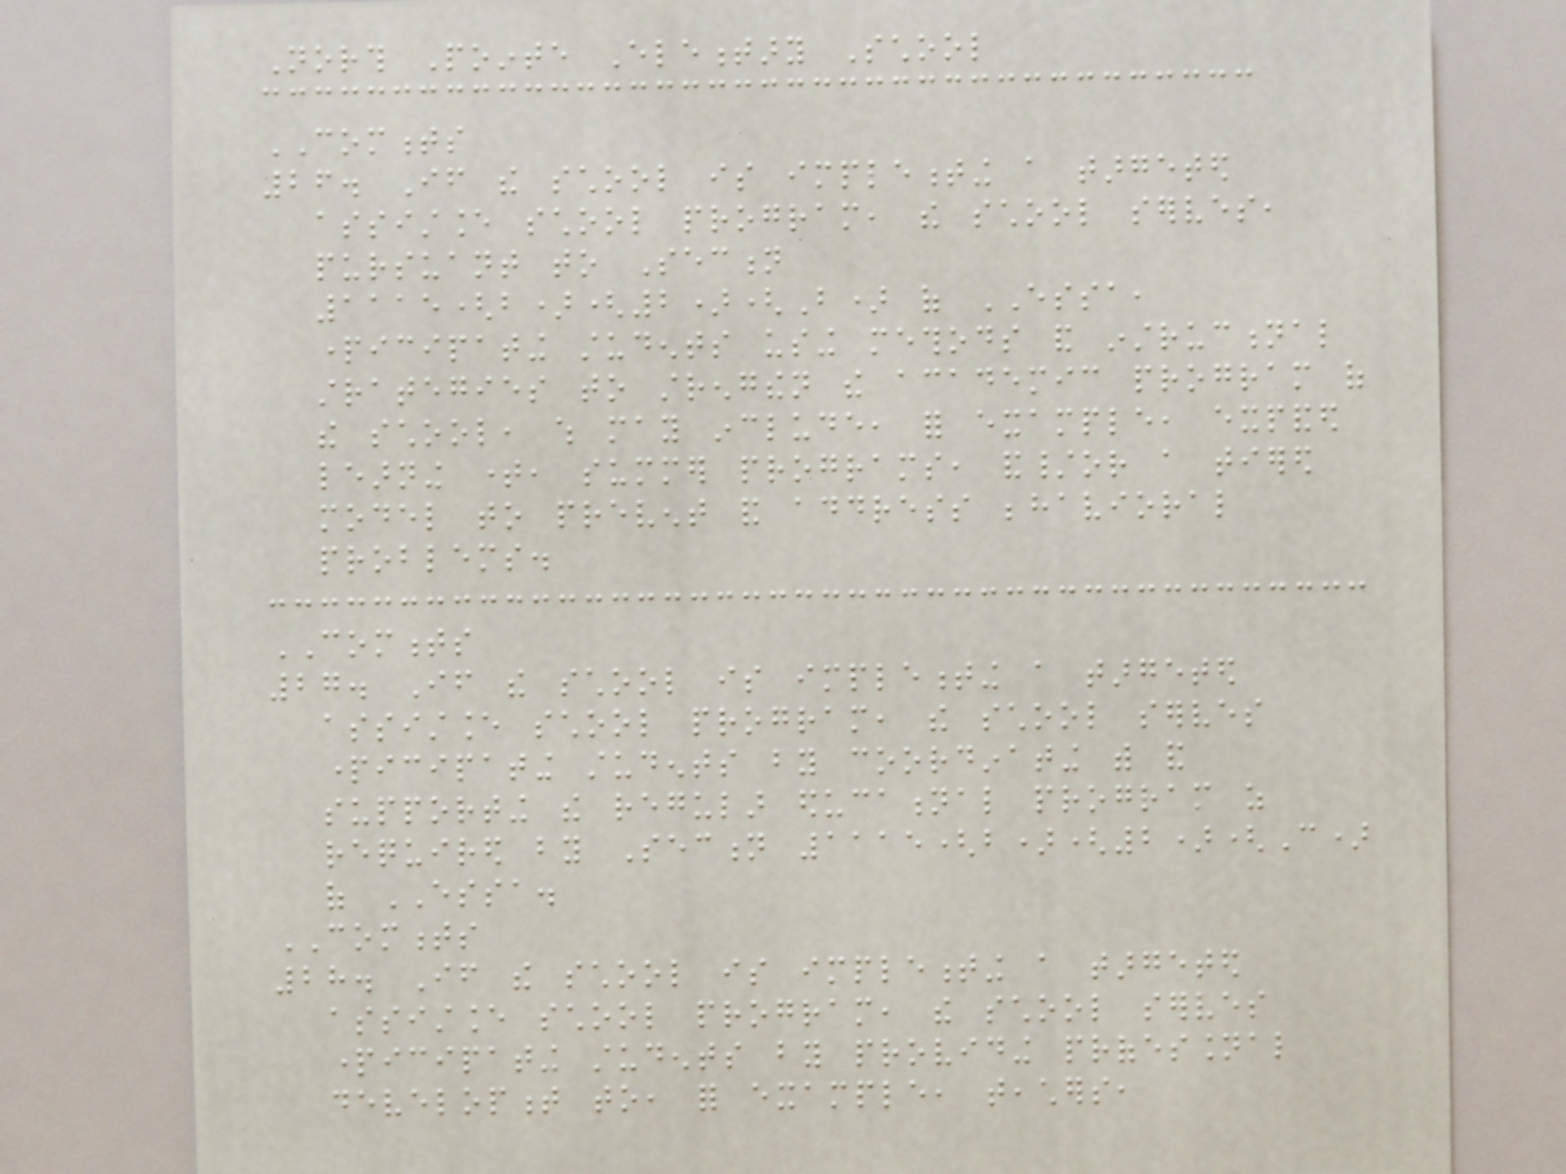North Pointe Elementary School
COMMENTS
26. If the school is implementing a targeted
assistance school program, the school serves,
pursuant to Section
1115(b)(2)(B) of ESSA,
participating students using methods and instructional
strategies to strengthen the academic program of
the school, which may include, for example, expanded
learning time, summer programs, and/or a tiered
model to prevent and address behavioral
problems.
COMMENTS
27. If the school is implementing a targeted
assistance school program, the school serves
participating students by coordinating with and
supporting the regular educational program as
required by Section 1115(b)(2)(C)
of ESSA.
COMMENTS
28. If the school is implementing a targeted
assistance school program, the school serves
participating students by providing professional
development to, for example, teachers,
